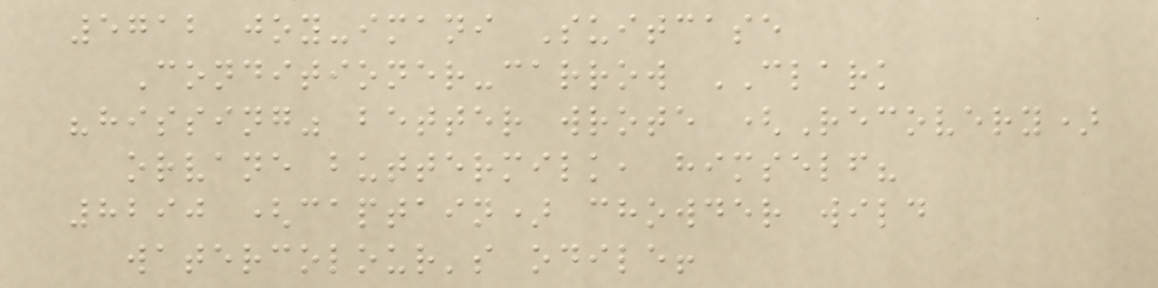5712 joy-imani Suitcase
Conditioner-carrow CLARK
"hissing" better wrote (Recovery)
orvane buttermilk, himself?
8290 (captain) chowder wild
watercolour's odile!
